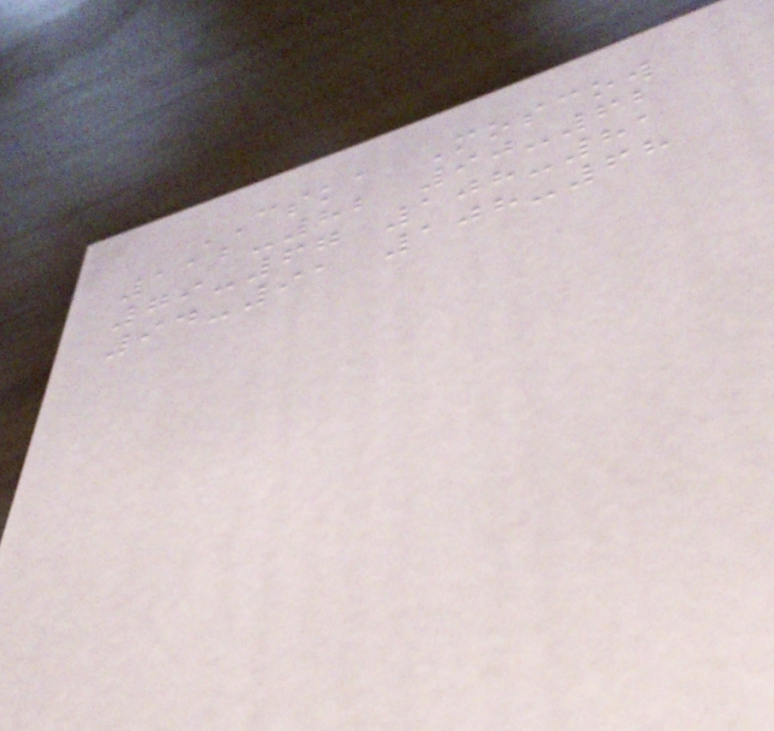CSKA Moscow
112-82 90-62
79-67 108-81
94-91 108-68
